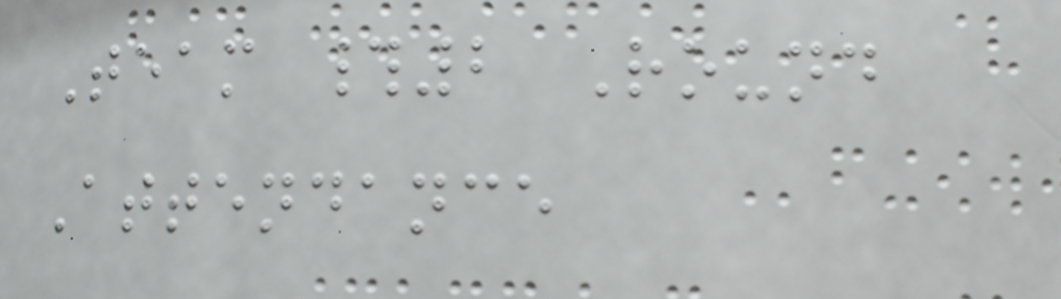Team #2 Round
Attendance
